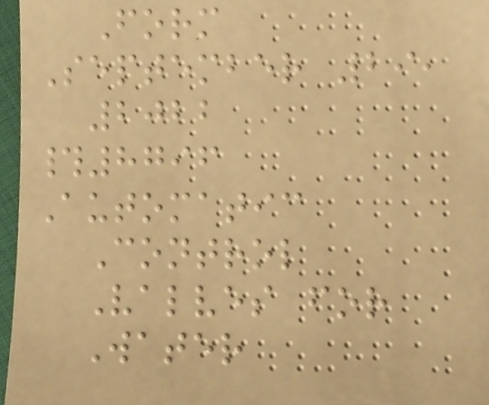Form
September 29,
2022
#8796
Automatic
Control
Valves for
Water
